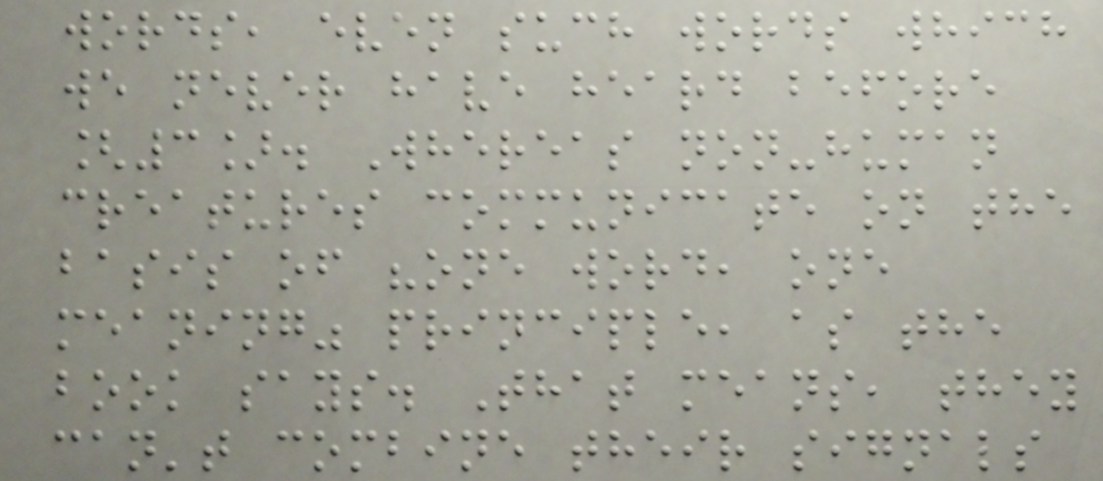words, even such words which
we never have heard before
[3]. Whereas non-human
creatures communicate on the
basis of "one word, one
meaning" principle, as the
book says. That means, they
can't combine their signals
